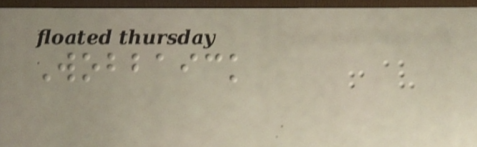Wobbaick
